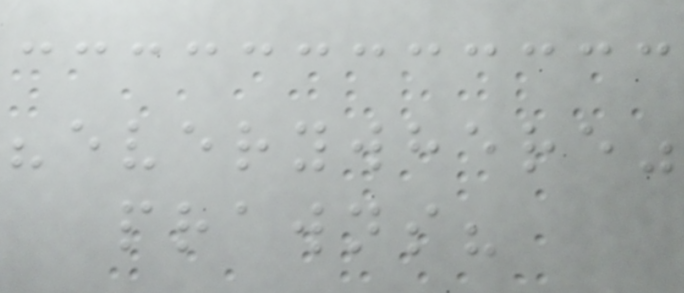"everywhere"
prawns?
